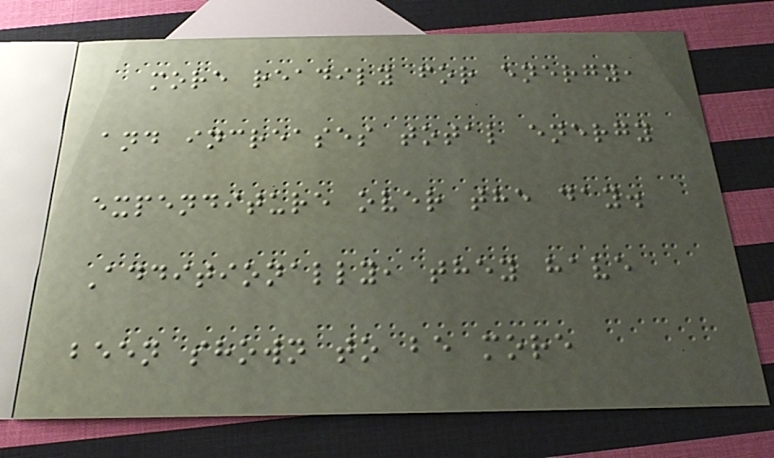more readily for energy,
and increases total energy
expenditure over the day.
Additionally, they have
been shown to be more
